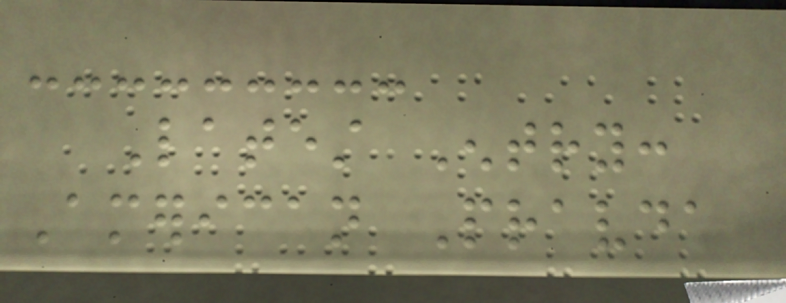Latest Entry:
American Pravda
